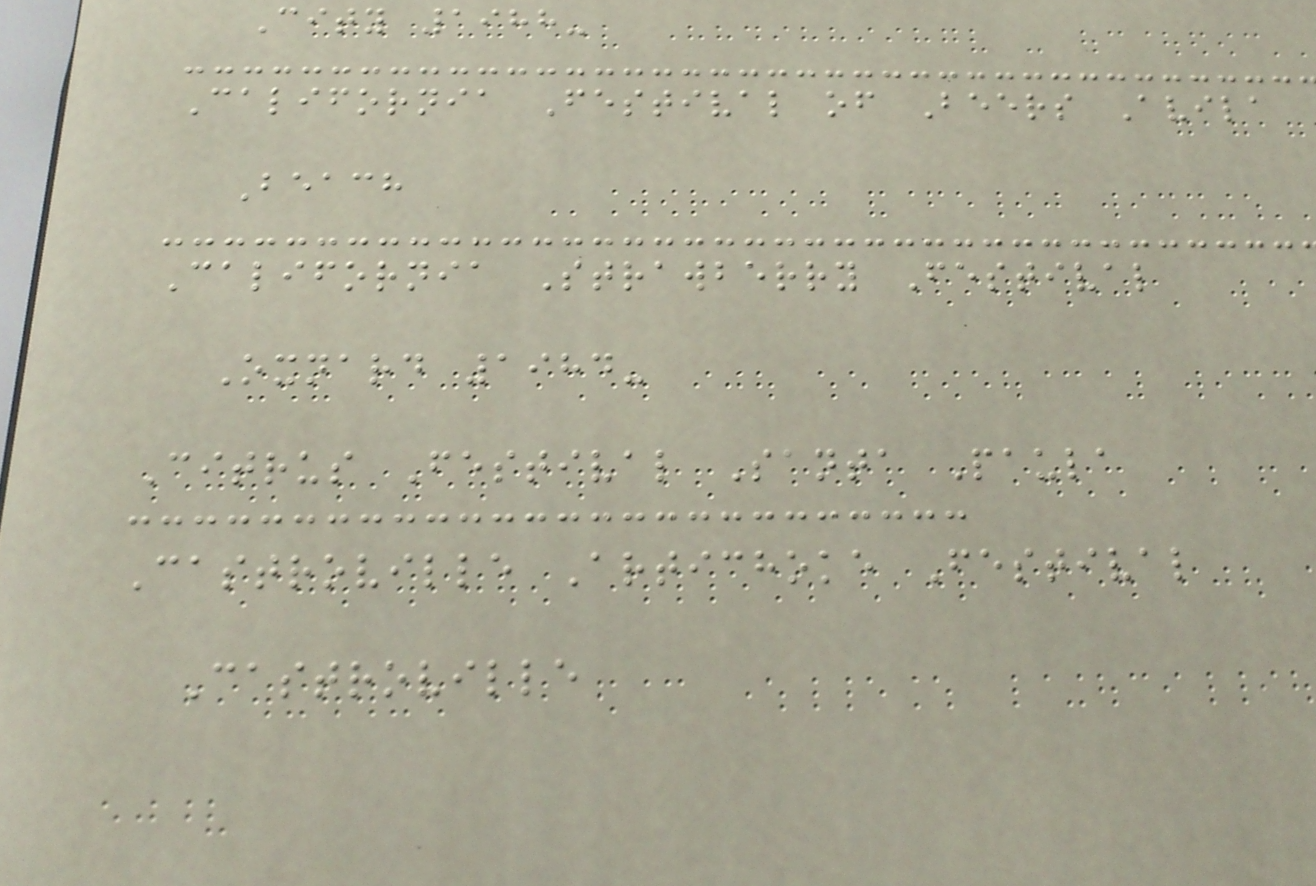City 1988-
California Festival of Beers Avila
Beach
California Strawberry Festival
Oxnard 1984-
Citrus Festival Santa Paula
Castroville Artichoke Festival
Castroville
